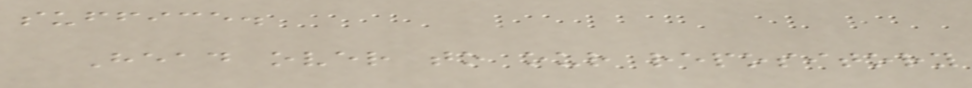suffice.
Head over to our repository
